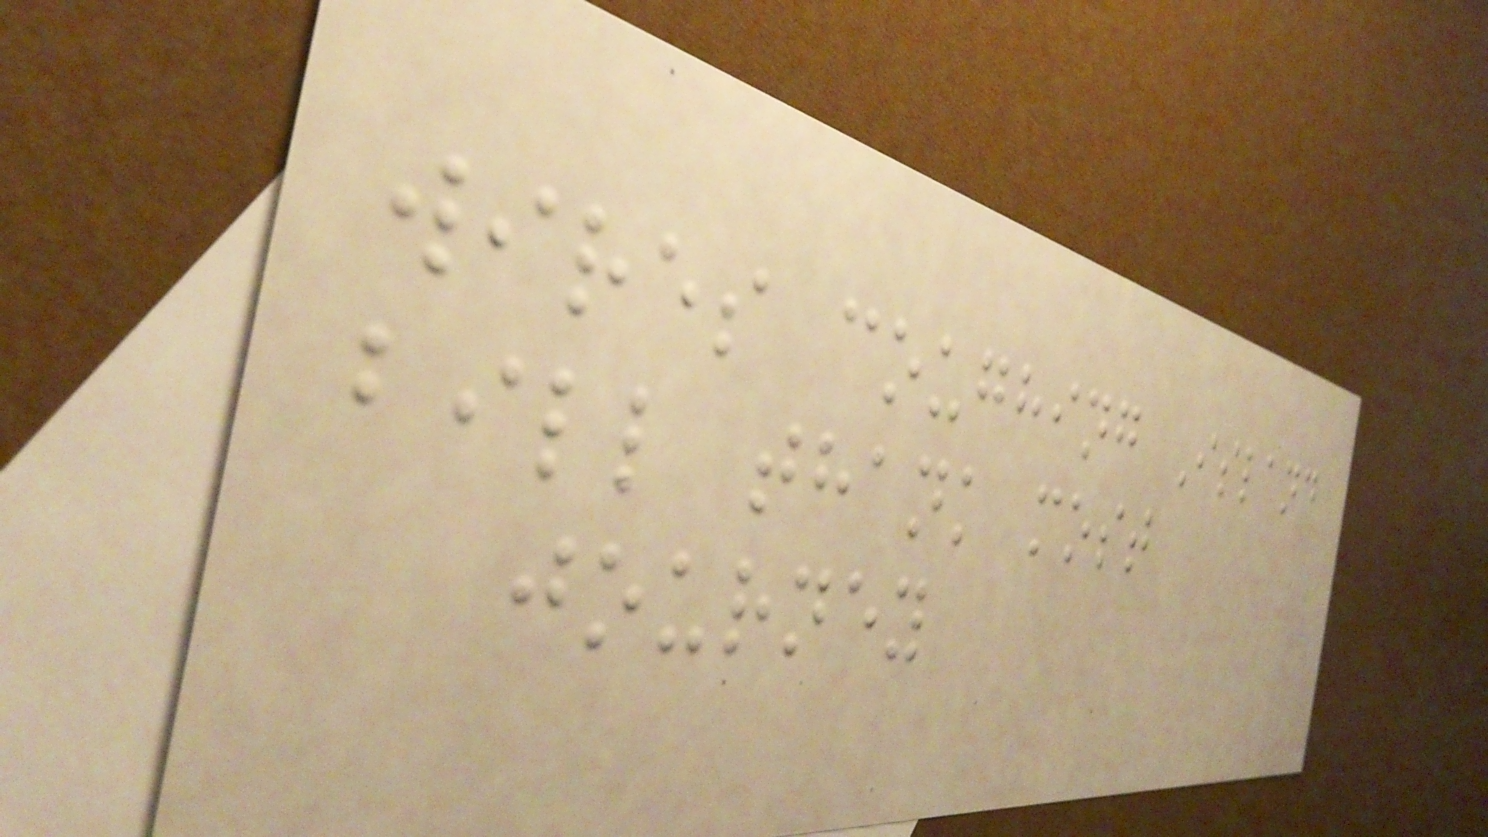wires coughing Island
bill thank most
journey
